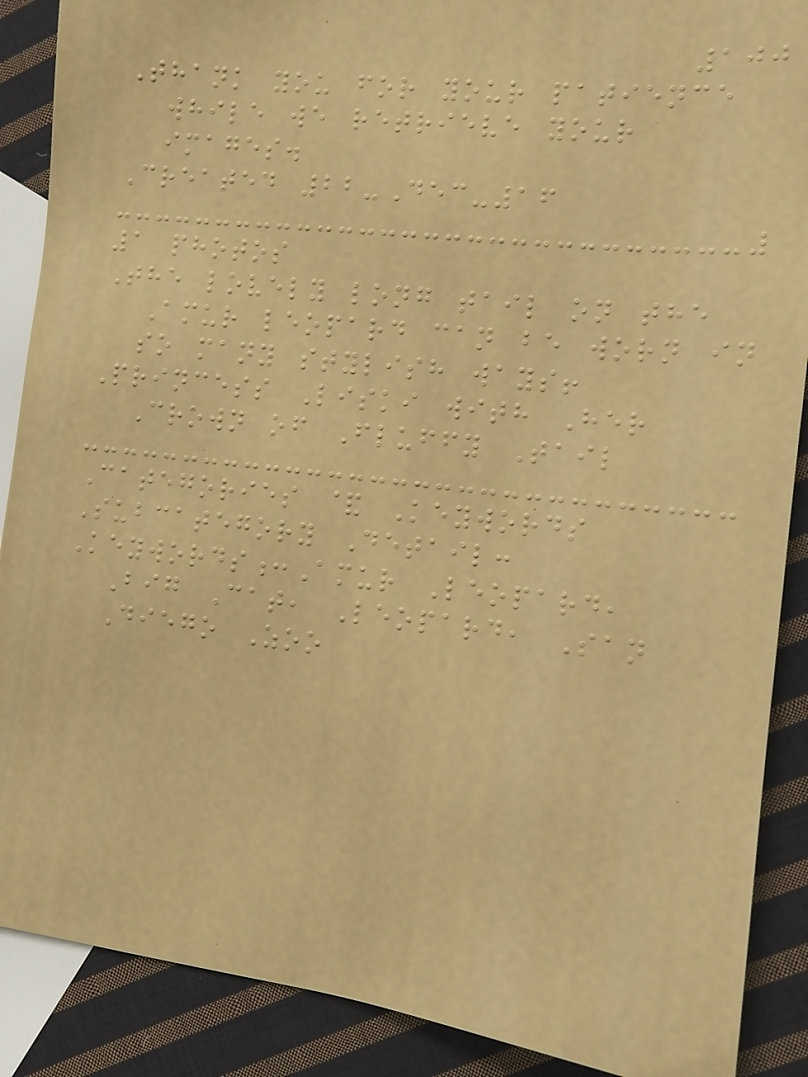100
Thank you for your patience
while we retrieve your
images.
Created 22-Dec-16
1 photos
The lovely long tail on the
Amur leopard can be worn in
so many stylish ways!
Princess Liski with Her
Crown of Fluffy Tail
Categories & Keywords
Subcategory Detail:
Keywords:Amur Leopard,
Big Cat, Leopard, San
Diego Zoo
